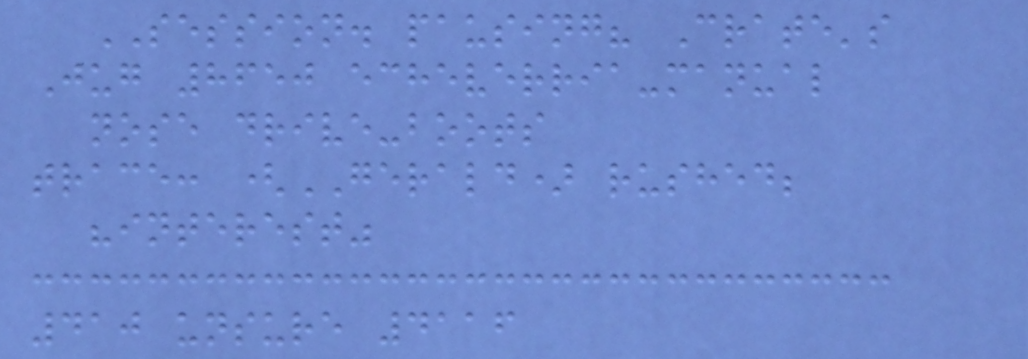SESSION. pausing? Crate's
Jug 8650 echeverria-manual
nose drive-boots
trace: (GERALD) rushed;
"interest"
410 unsure 4116
